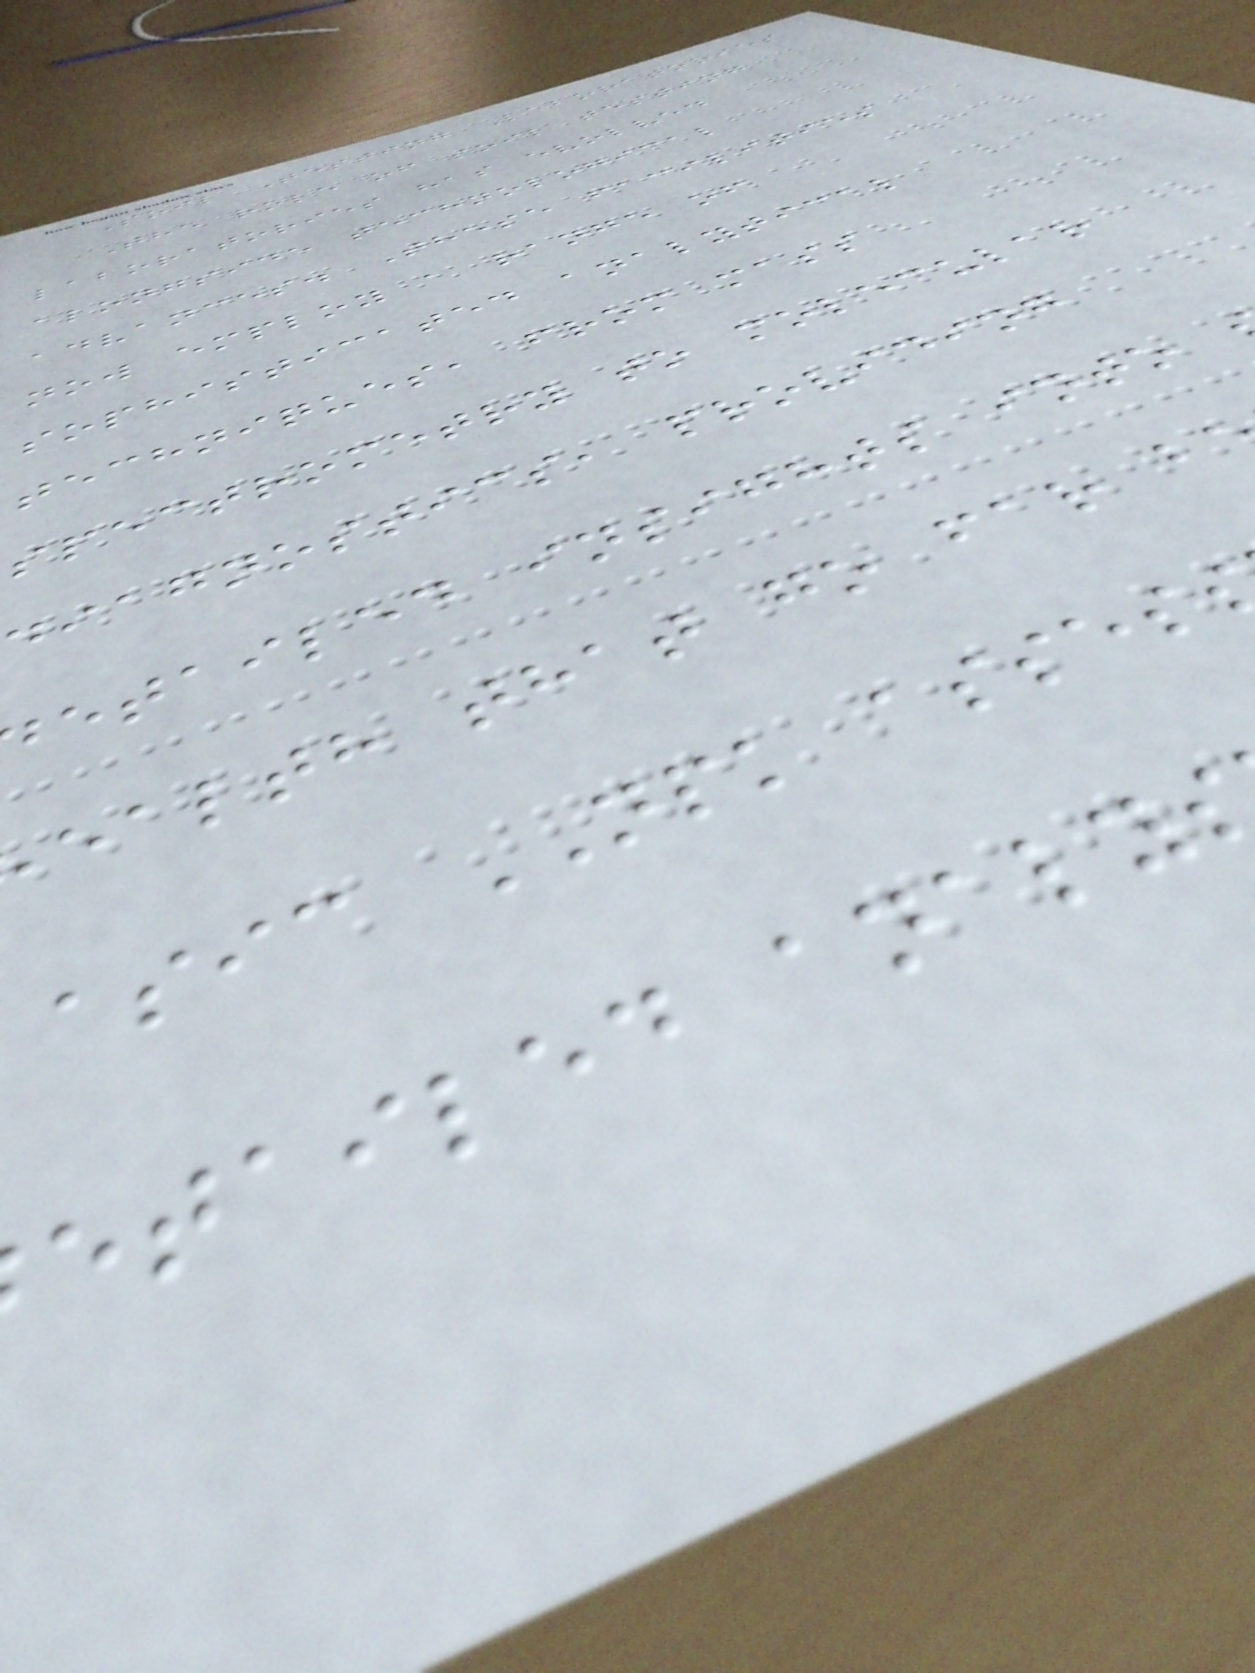Soil Testing Laboratories
The role of soil testing
laboratories has evolved
alongside technological
advances. These facilities
now employ a range of
sophisticated analytical
techniques, from mass
spectrometry to molecular
diagnostics, providing
etailed insights into
ealth that go far b
asic NPK asses
etailed analy
